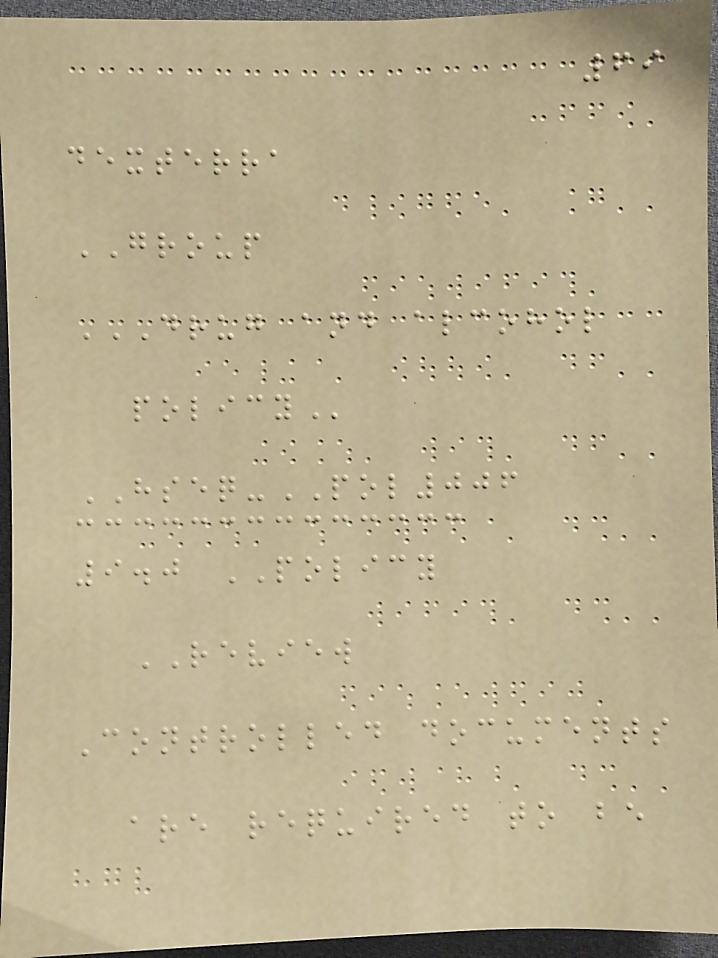69
dexterra
GROUP
DRUG AND ALCOHOL
POLICY
HSEQ-POL006
9.0 POLICY
REVIEW
Controlled documents
are required to be
